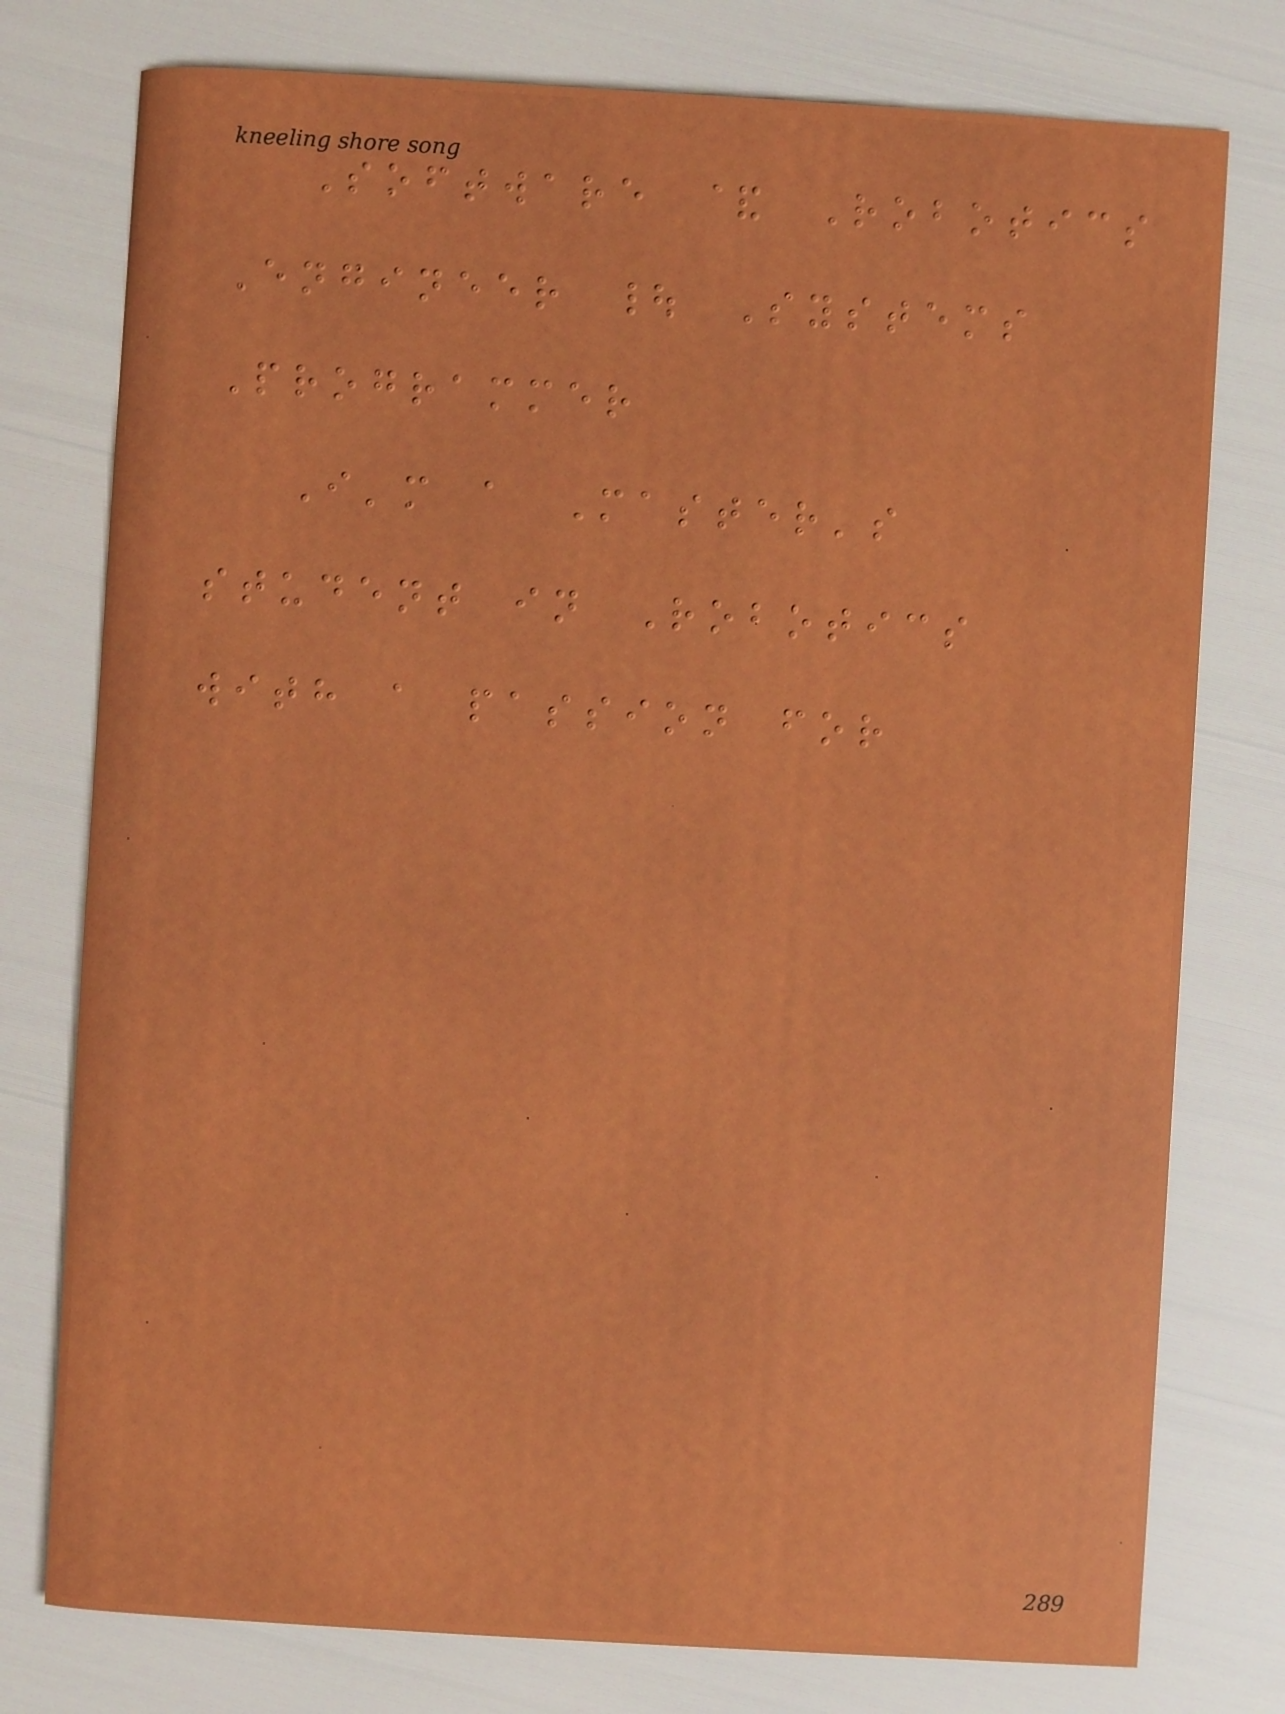Software & Robotics
Engineer | Systems
Programmer
I'm a Master's
student in Robotics
with a passion for
